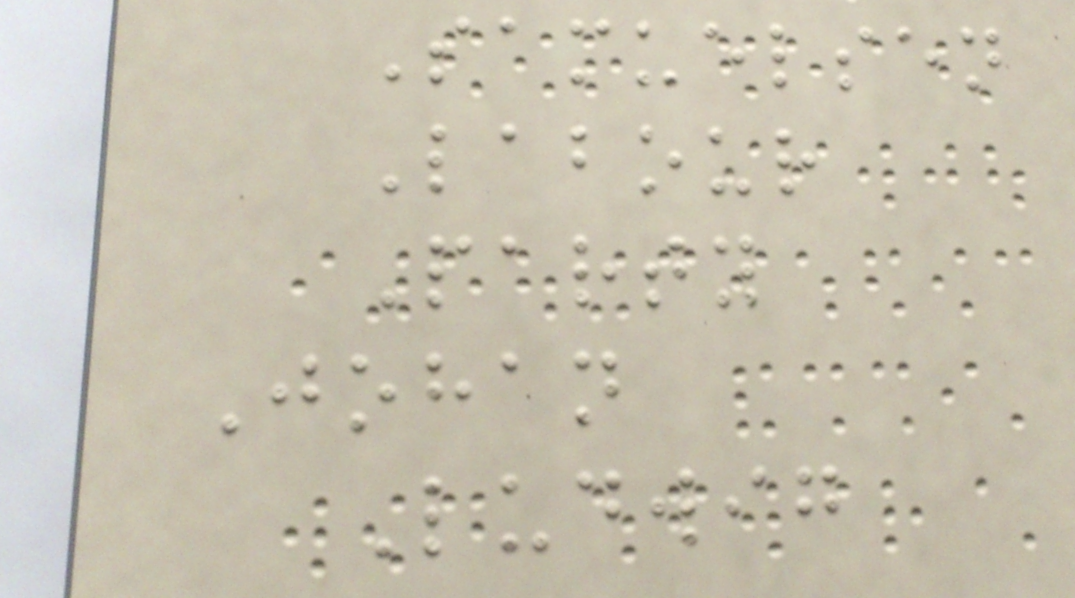Samuelsen
Labour
Party
Johan
Ludwig
